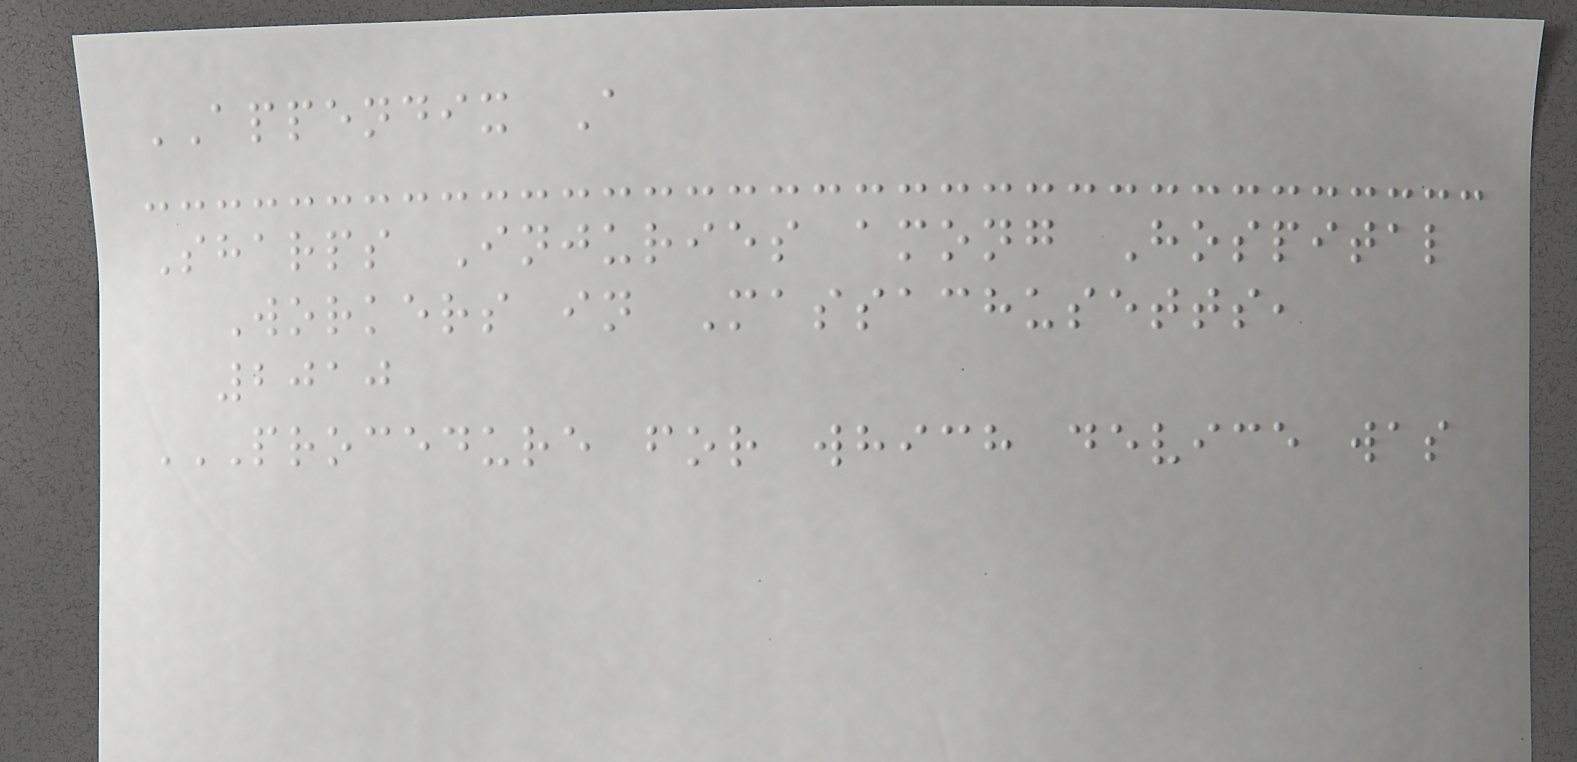APPENDIX A
Sharps Injuries among Hospital
Workers in Massachusetts,
2010
PROCEDURE FOR WHICH DEVICE WAS
